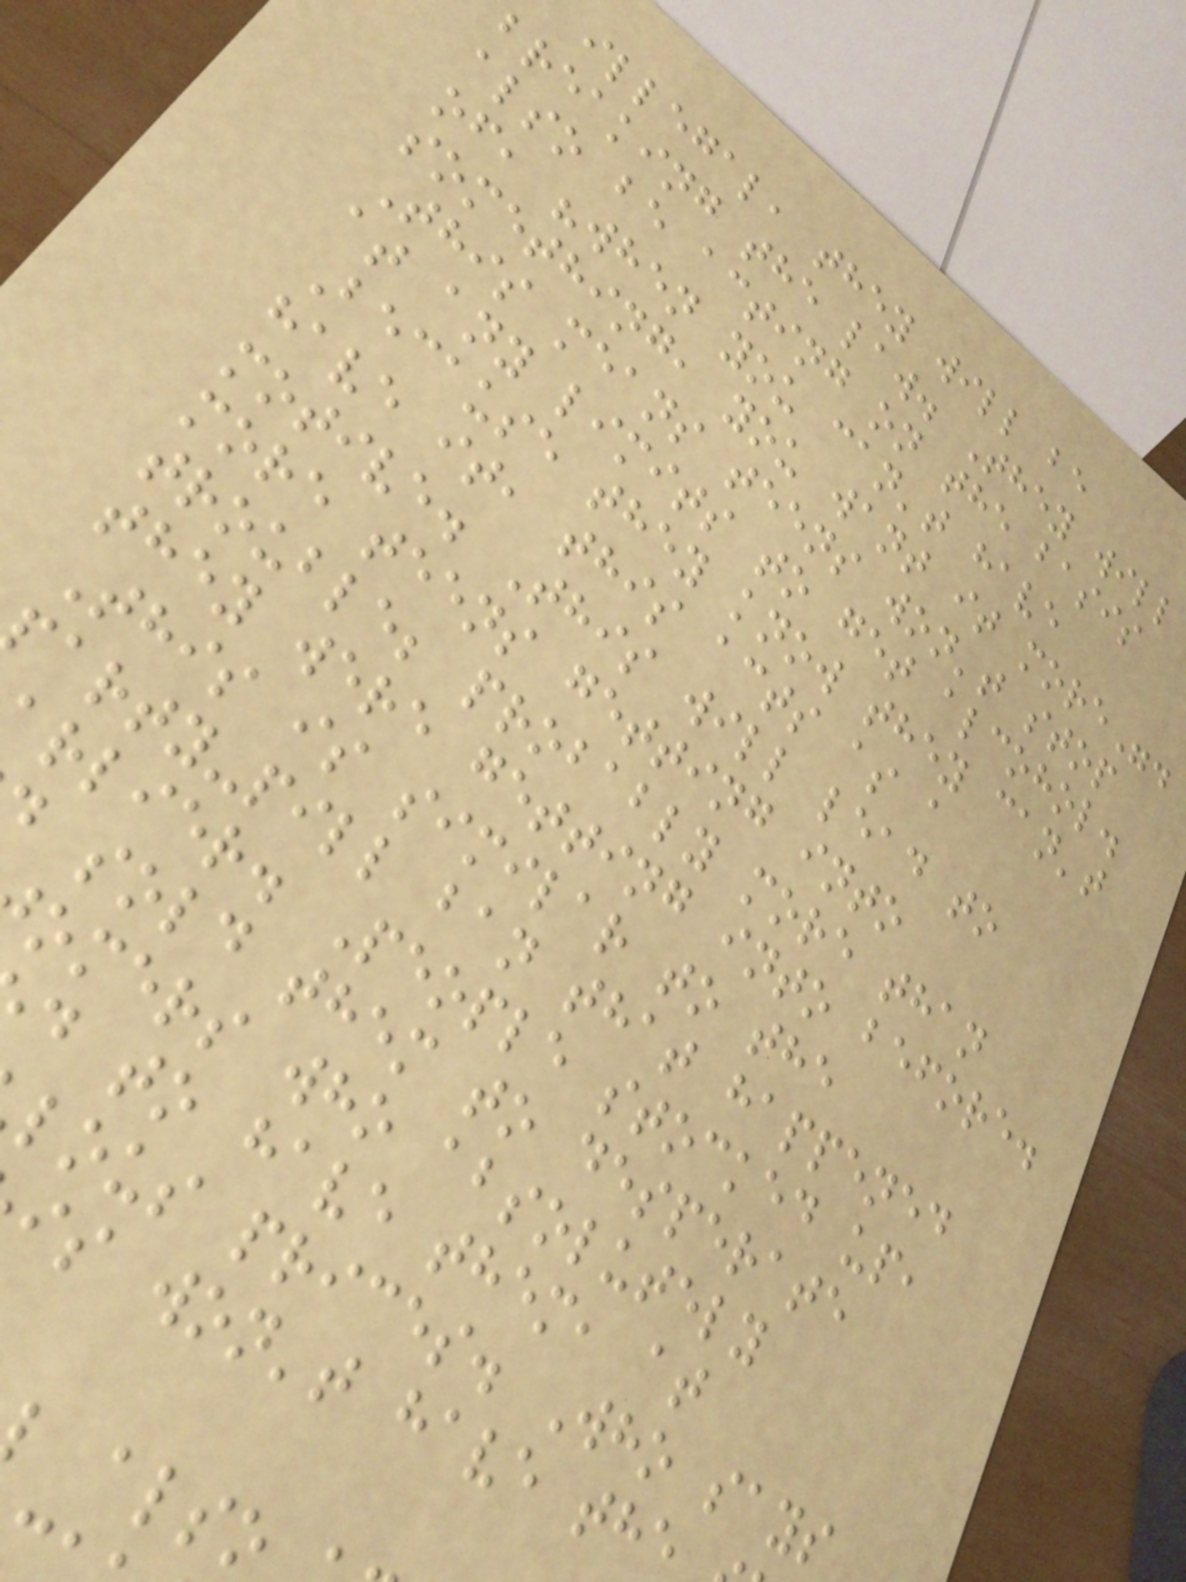illegal, they will be
breaking the law. They will
also be acting on the basis
of, "when you can't have
something, you want it more".
This means teens won't stop
at any limits to get alcohol.
Because they know they can't
have it, this acts as a
motive. This will lead to
more teens getting into
trouble; probably more than
they were getting into before.
This is similar to the
arty-pill ban that happened
rlier. People stocked up,
sold them to desperate
omers who absolutely
d to have them, at
lous prices. Who says
is won't have the
